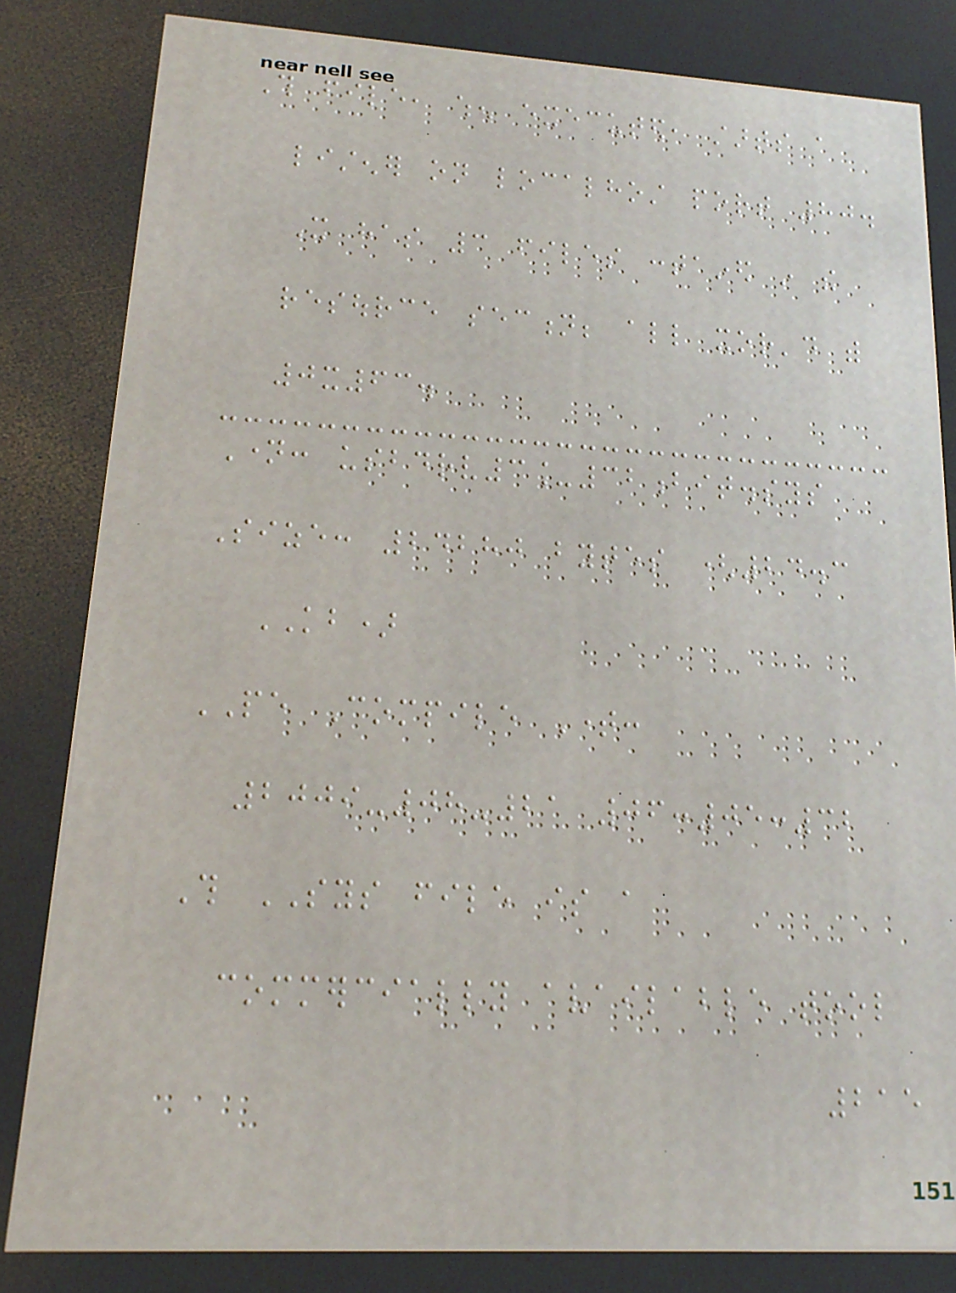This file, when executed, starts a
listener on localhost port 80.
It has 3 files contained in the
resource section; all xor'd with
0x63.
Name: usbdrv3_32bit.sys
Size: 24280 bytes (24.3
KB)
PE Compile Time:
2009-08-21 06:05:32
This SYS file is a
commercially available tool
215
